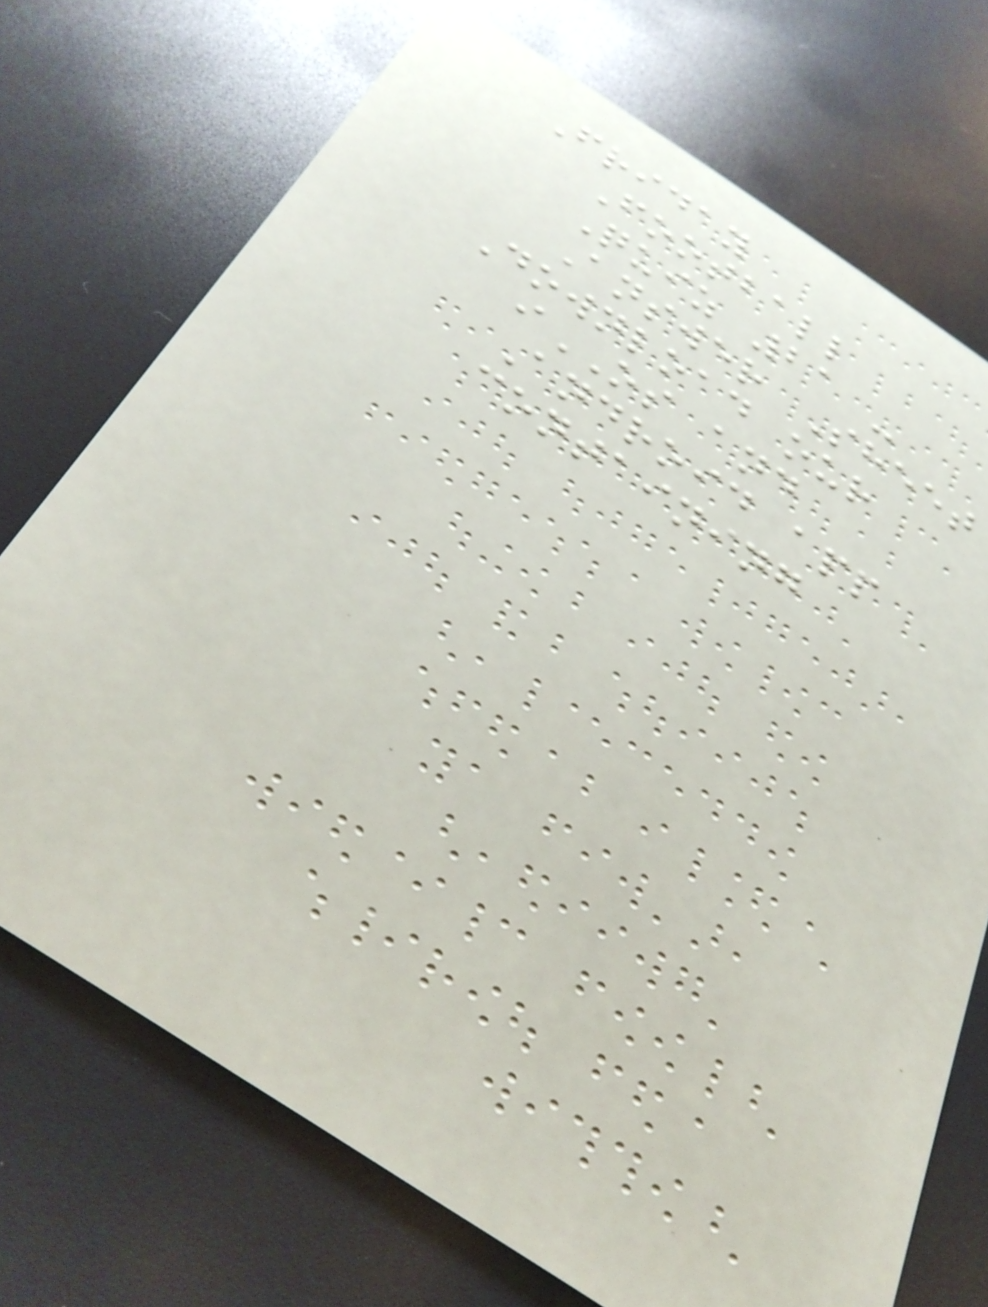Friday
Football
Quiz 21 -
Answer Sheet
Download our
iOS and
Android app
containing
